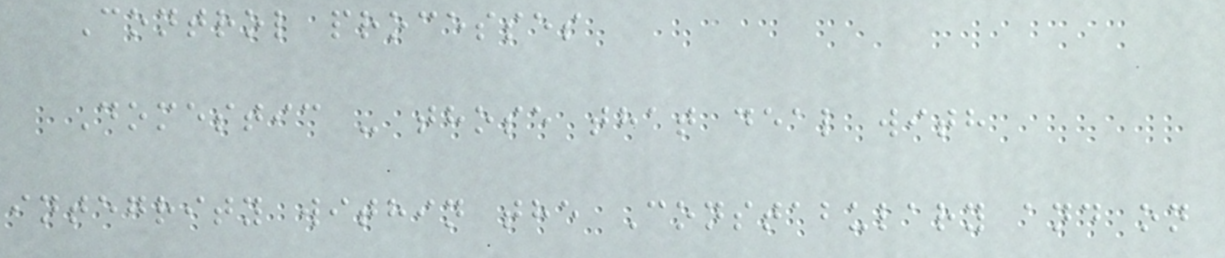Control processes
Domestic - those that deal with
integrity within the Constabulary and on
